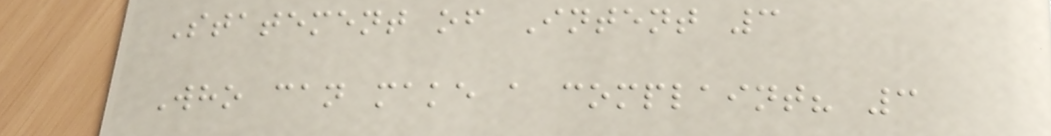Statement of Intent 3
Who can make a complaint? 3
